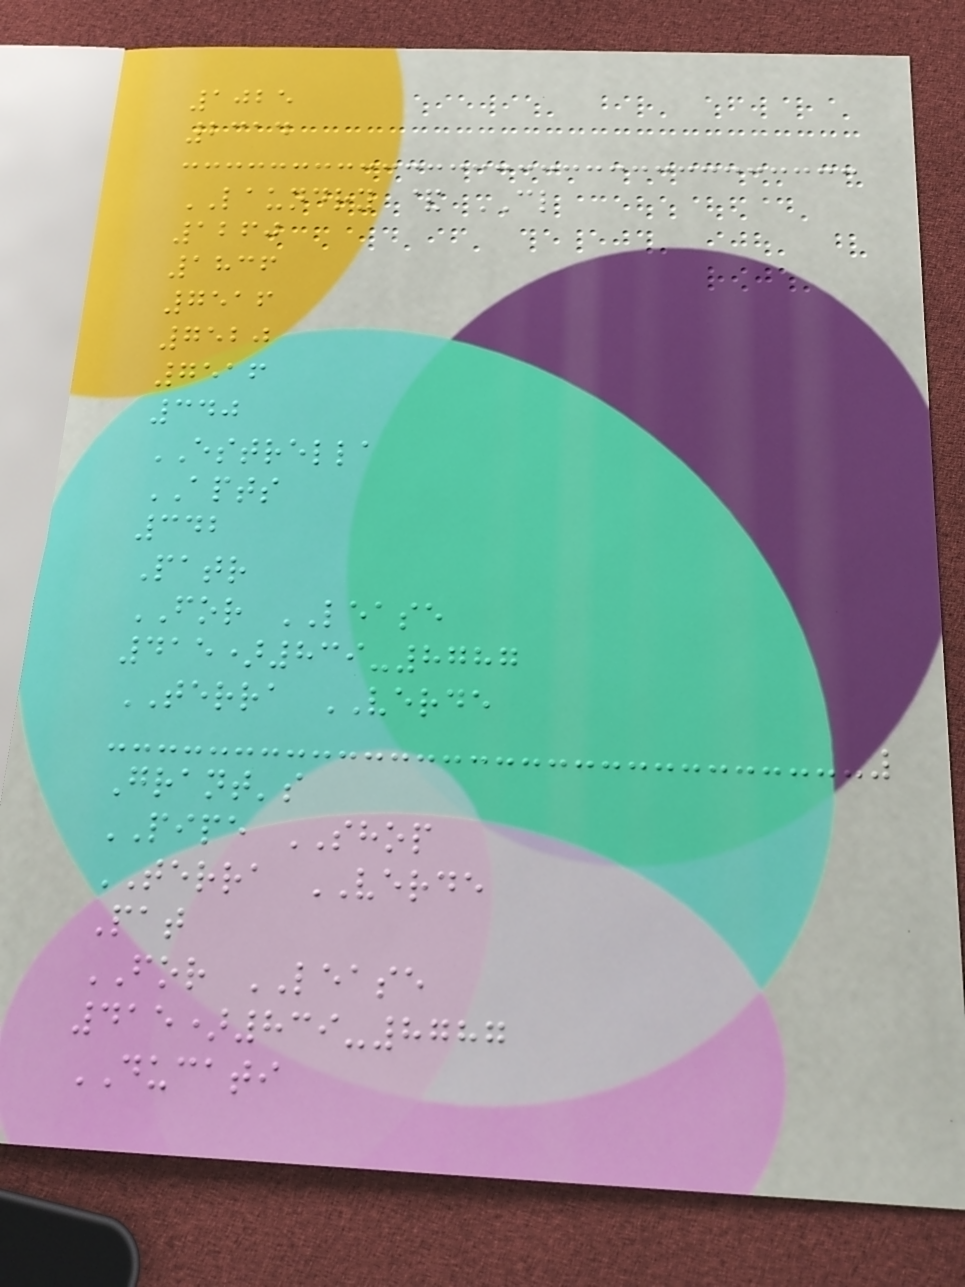1025
2314
LAUNDRY & CL
1260
1836
7516
7520
7516
340
ESTRELLA
APTS
342
Patr
FOR LEASE
415)839-8787
TERRA VERDE
Grant's
PIPE SHOP
TERRA VERDE
Pat
FOR LEASE
415)839-8787
DUCATI
